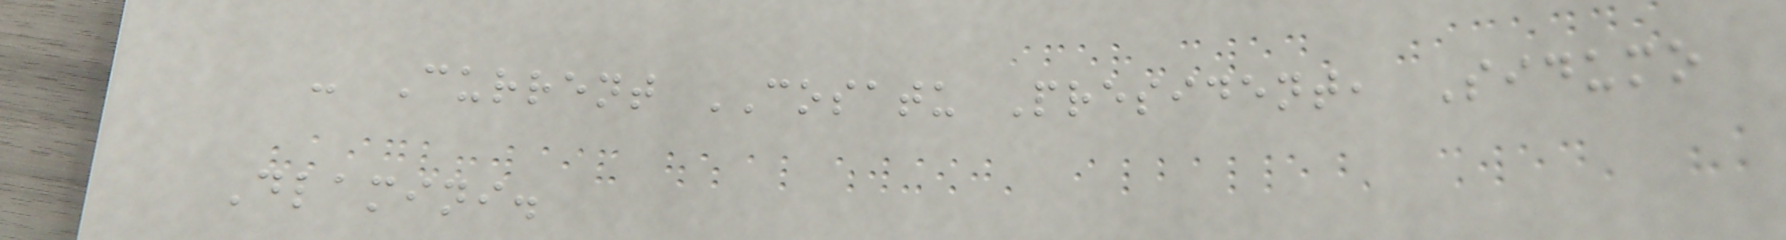- Current COSATU President, Sidumo
Dlamini.
